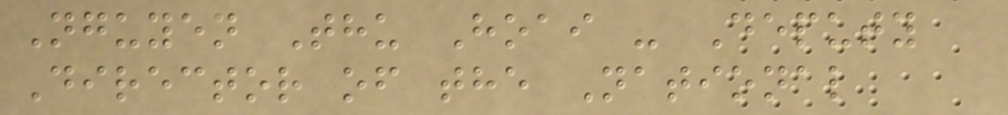Nguyen Thu Hoai - Deputy
Director of the National
